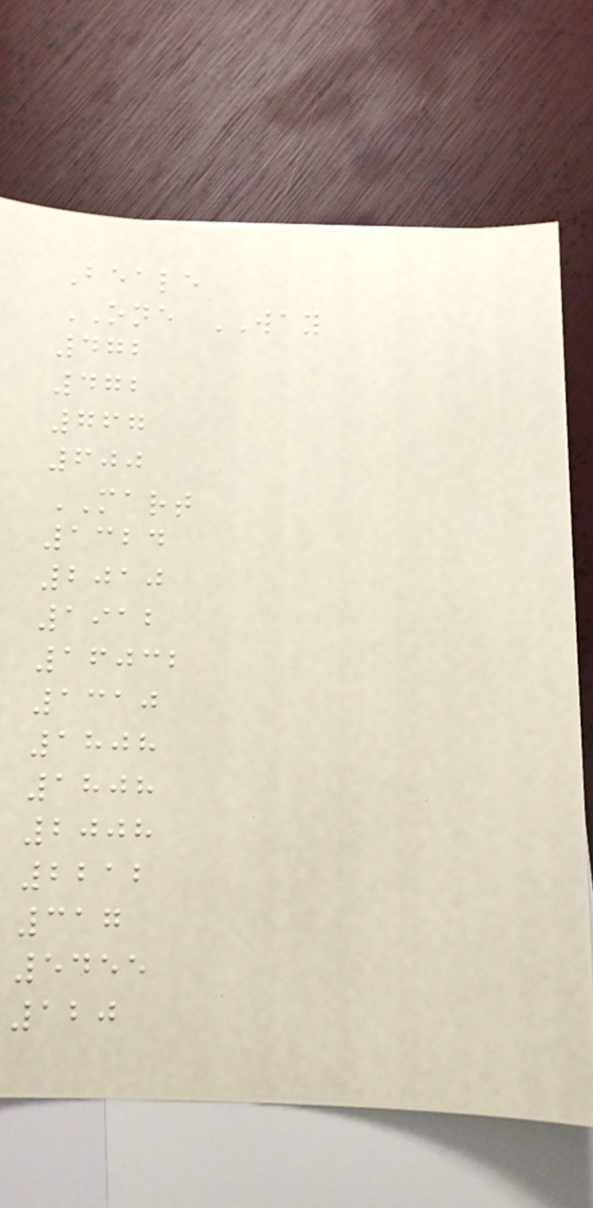Beale
ONE WAY
472
472
767
600
MART
1324
2010
1912
16032
1310
1808
1808
2008
2212
317
5455
120
